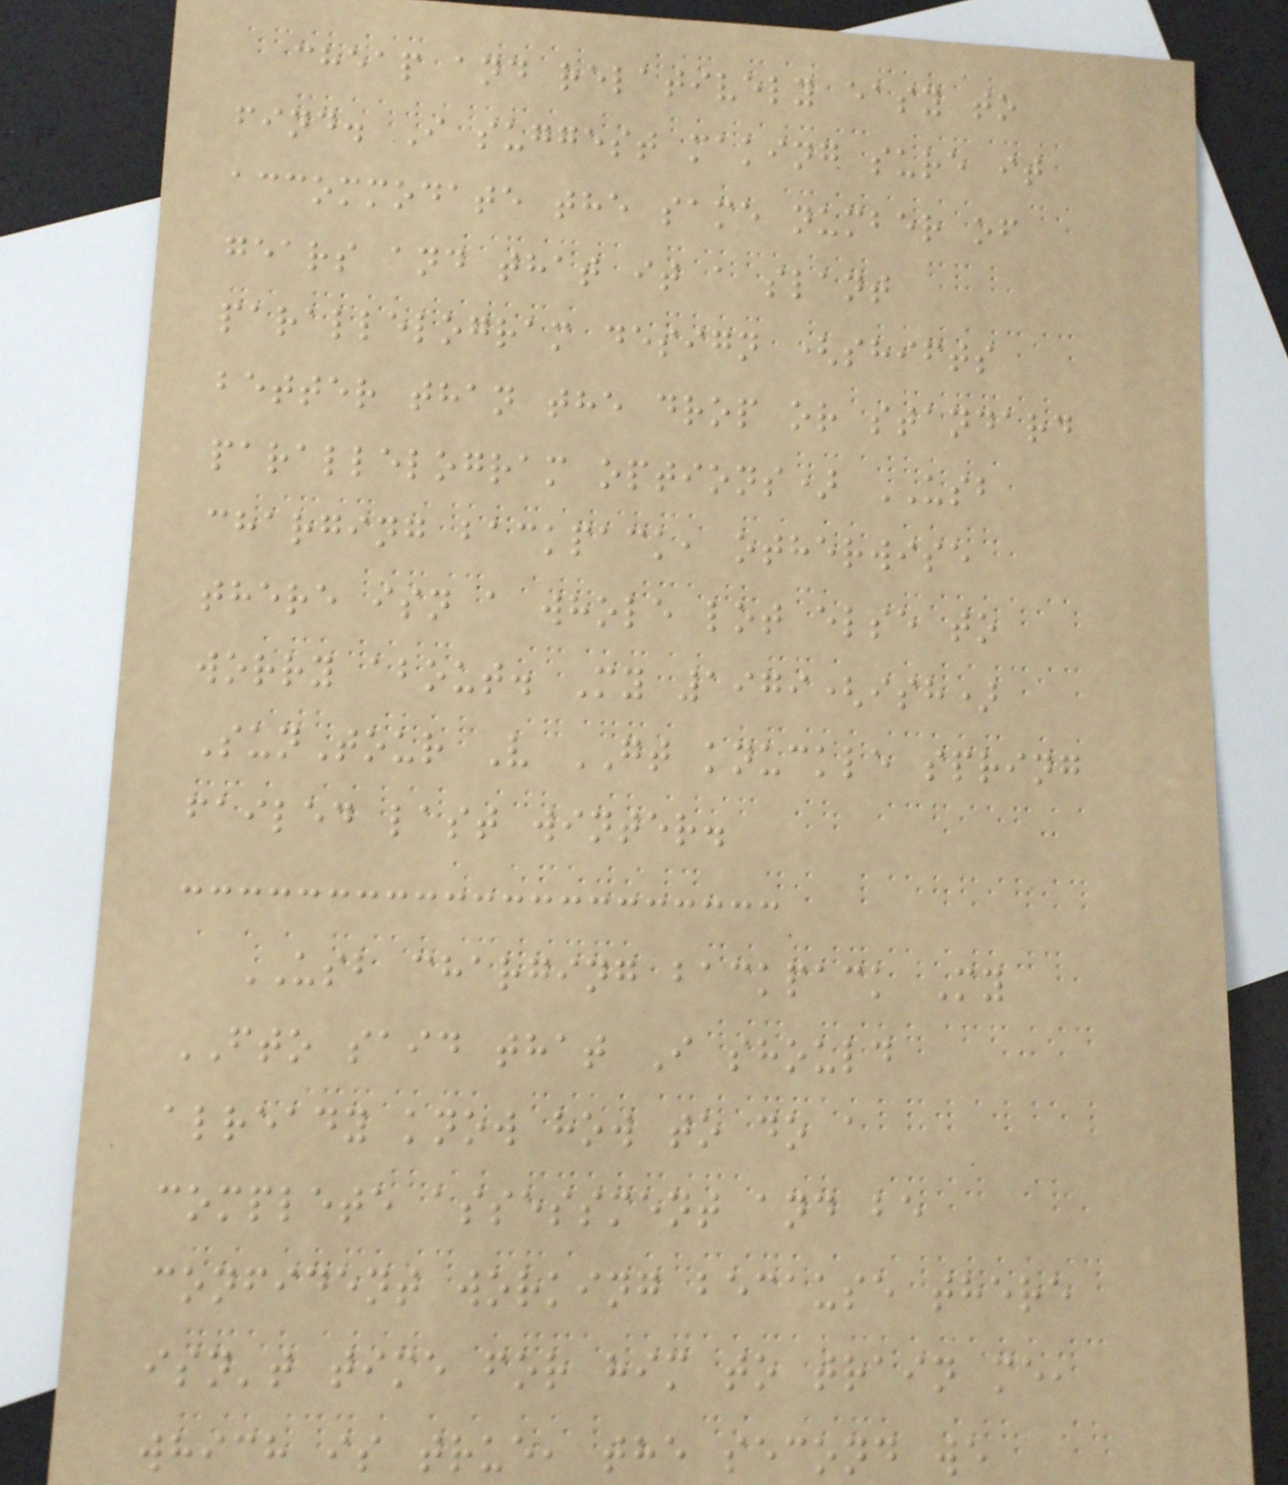cheap and relatively easy to
find. I suggest making sure it
accommodate the same number of
gears and that it a slant
parallelogram design (shifts
better than the drop or standard
parallelogram options) USB
charging backpack, otherwise
there isn a whole lot else to
worry about. My 1979(ish)
SunTour V GT knuckle spring
failed last winter.
USB charging backpack My
FTO said that I should
already know how to do a
complete assessment and be
confident working because there
isn't time for him to train me,
which is true, the second we
